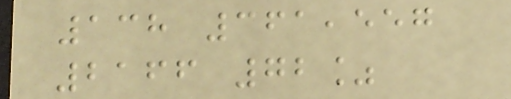138 361,557
2166 72%
